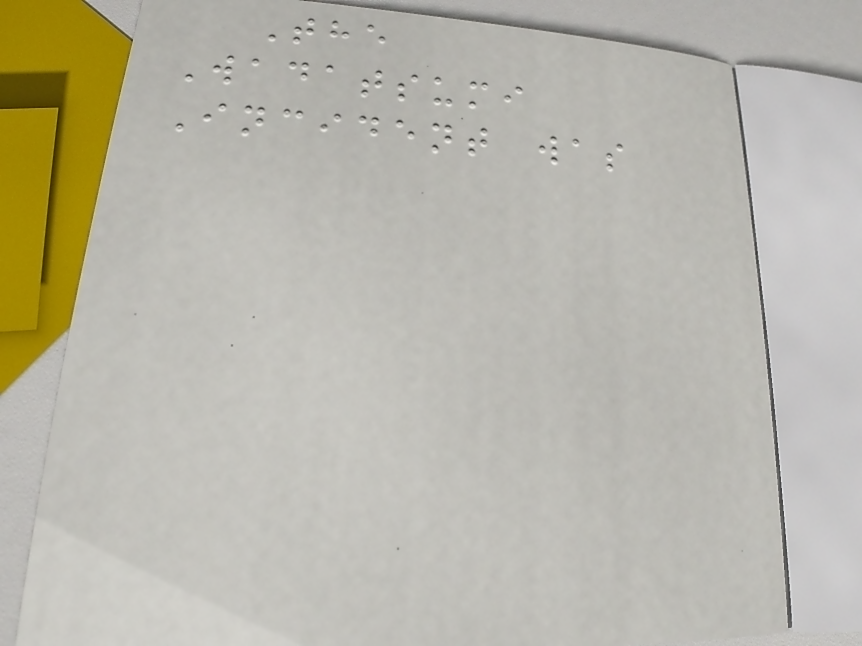The
Wadatsumi
Incident was
